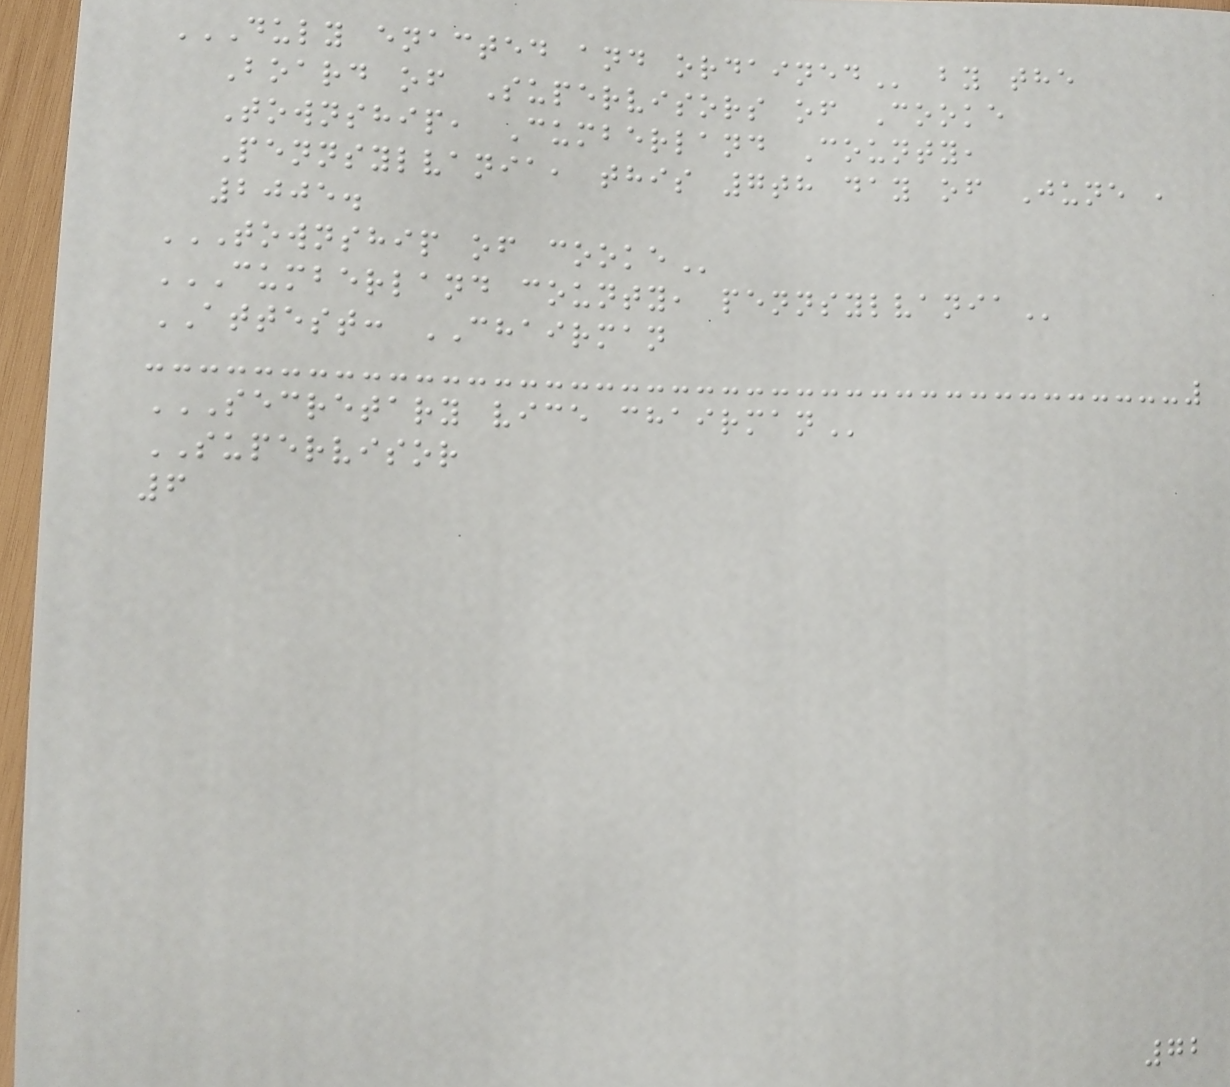DULY ENACTED AND ORDAINED by the
Board of Supervisors of Cooke
Township, Cumberland County,
Pennsylvania, this 7th day of June ,
2005.
TOWNSHIP OF COOKE
CUMBERLAND COUNTY, PENNSYLVANIA
ATTEST: CHAIRMAN
SECRETARY VICE CHAIRMAN
SUPERVISOR
6
72
